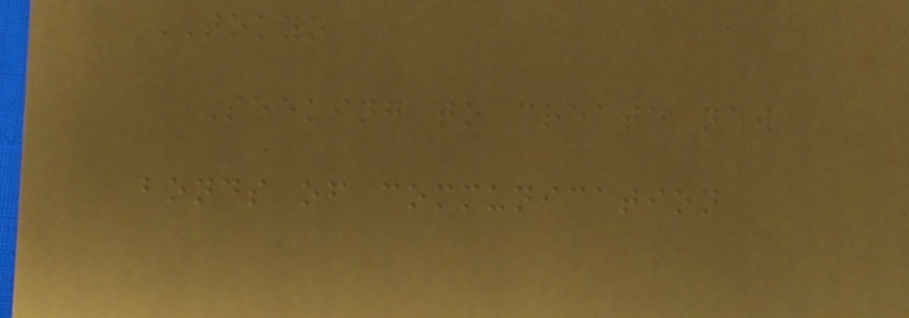TOKYO
Seeking to create new
bonds of communication
